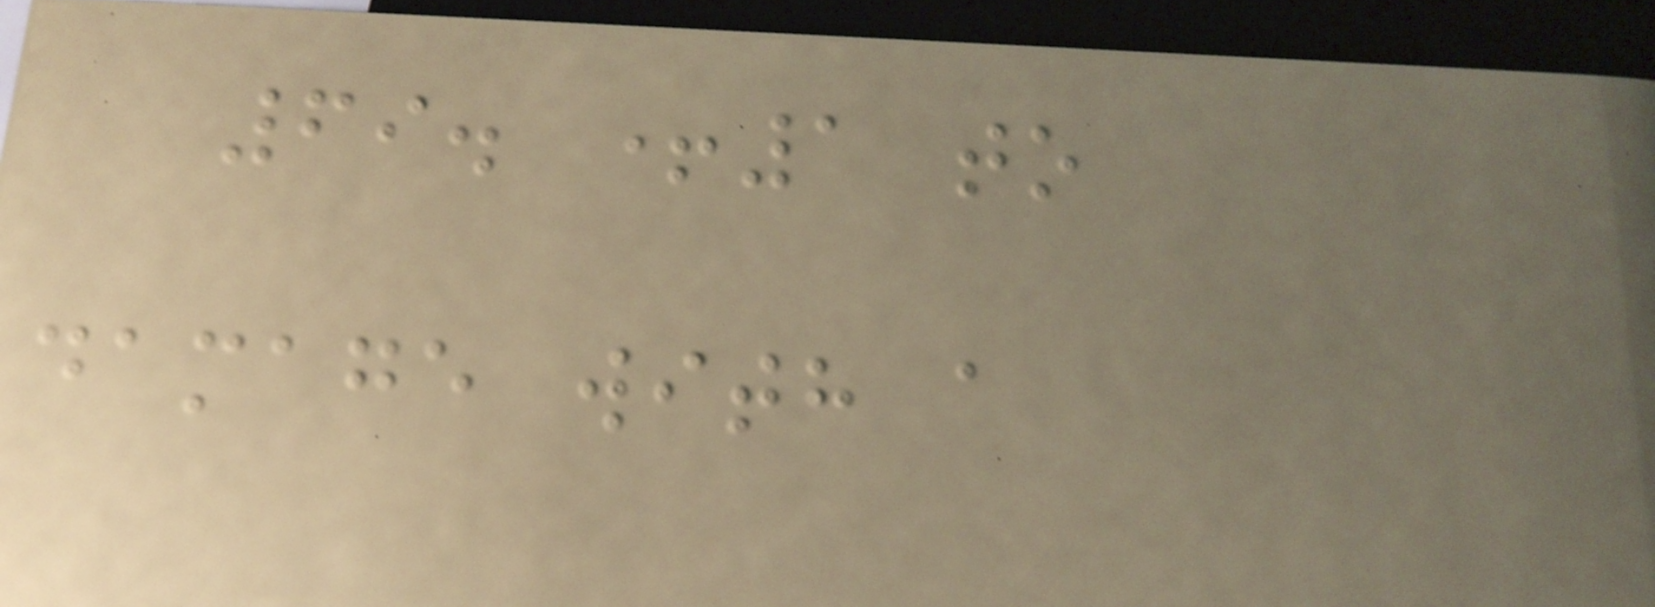69. +1 to
damage with a
